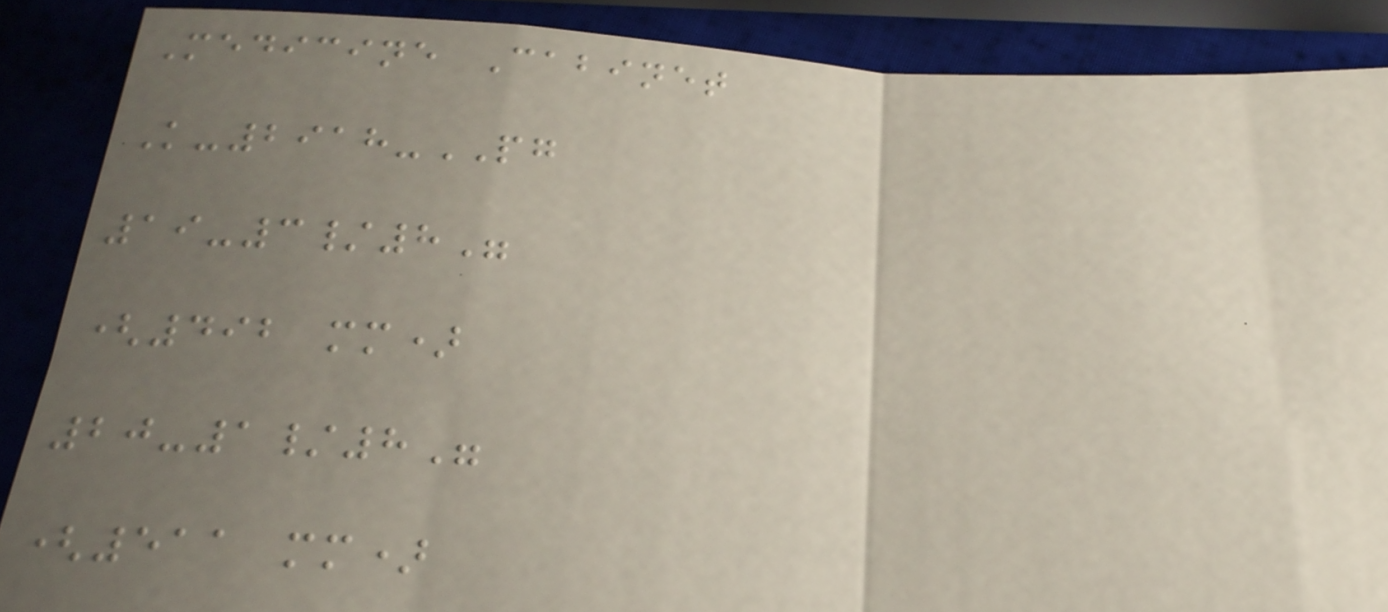Medicine Cabinet
K-2918-PG
19-3/8"
(492 mm)
20-1/8"
(511 mm)
